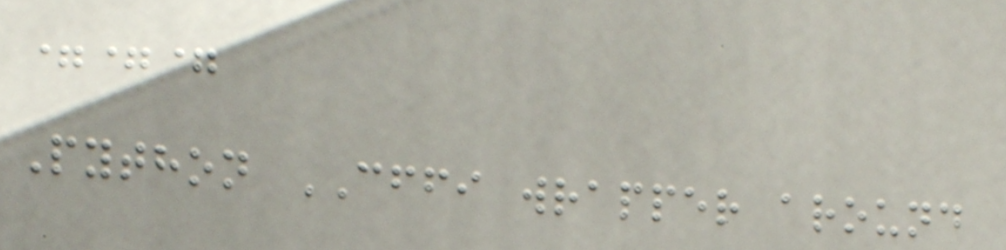===
Python CFFI wrapper around
